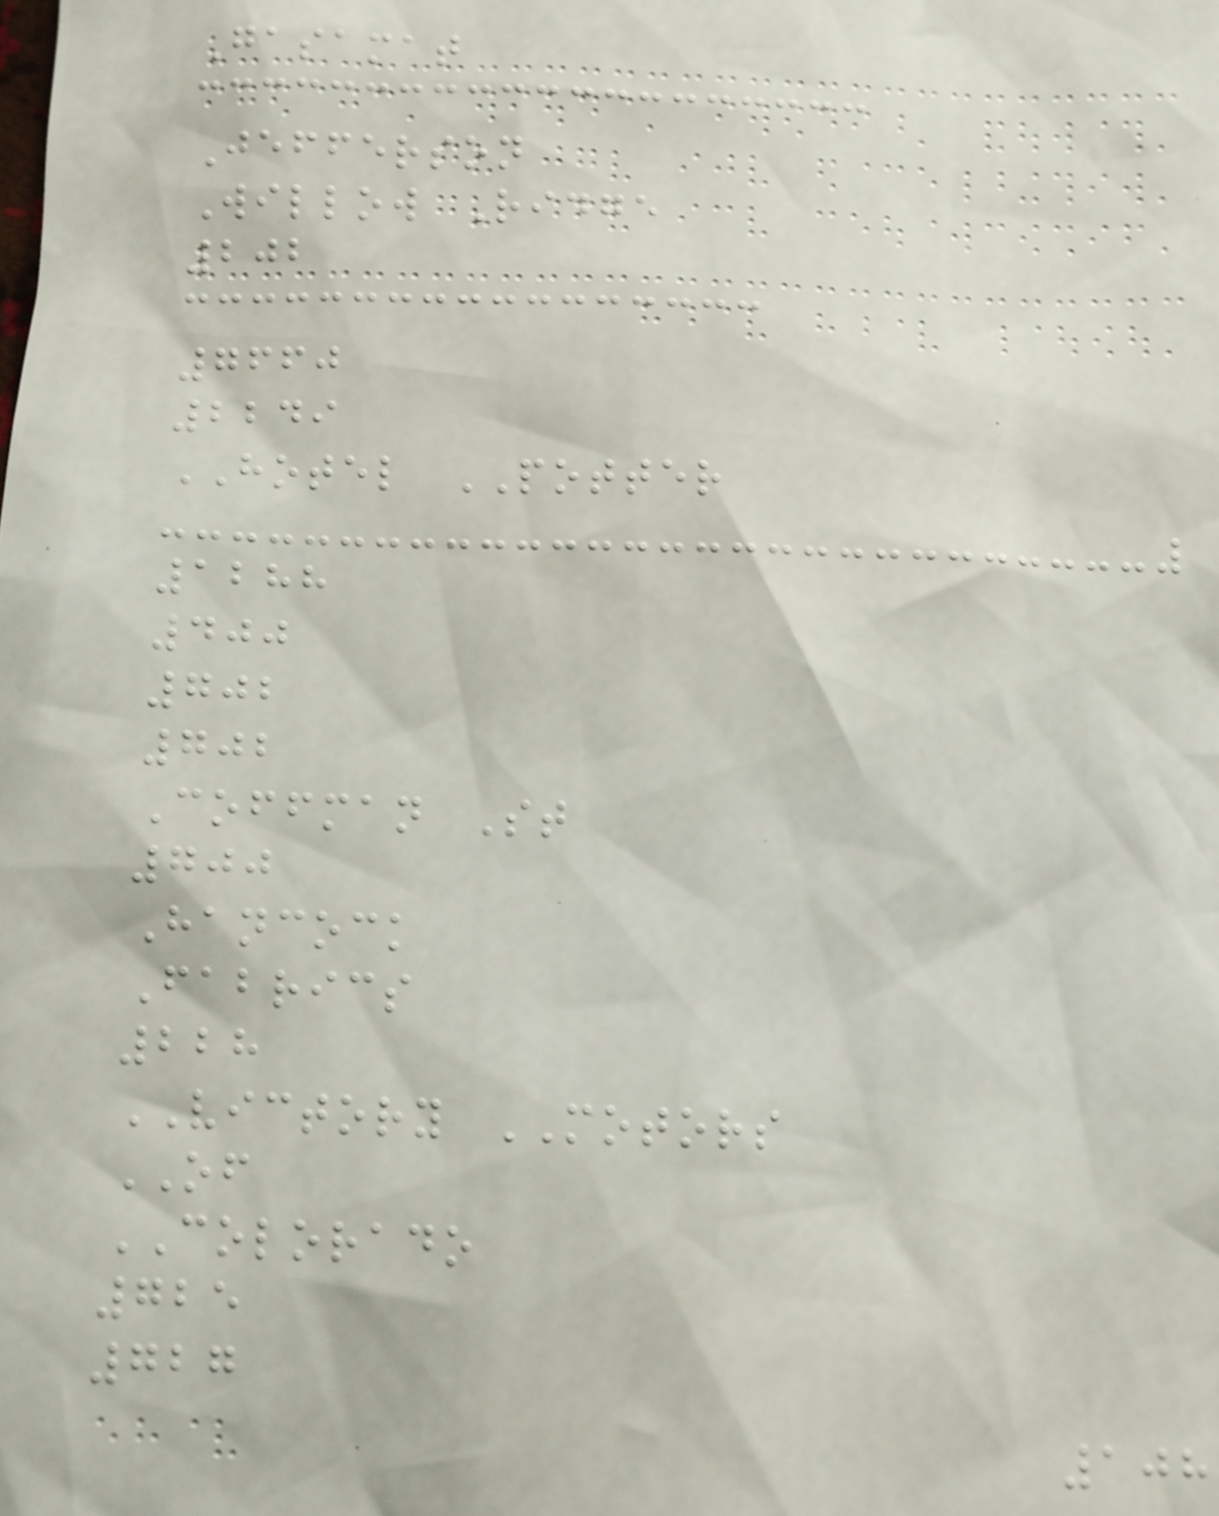Gasamat
Jefferson
Willow Ridge
202
7660
2249
HOTEL POTTER
1288
400
702
702
Coffman St
700
Hancock
Fabrics
228
VICTORY MOTORS
OF
COLORADO
725
727
108
